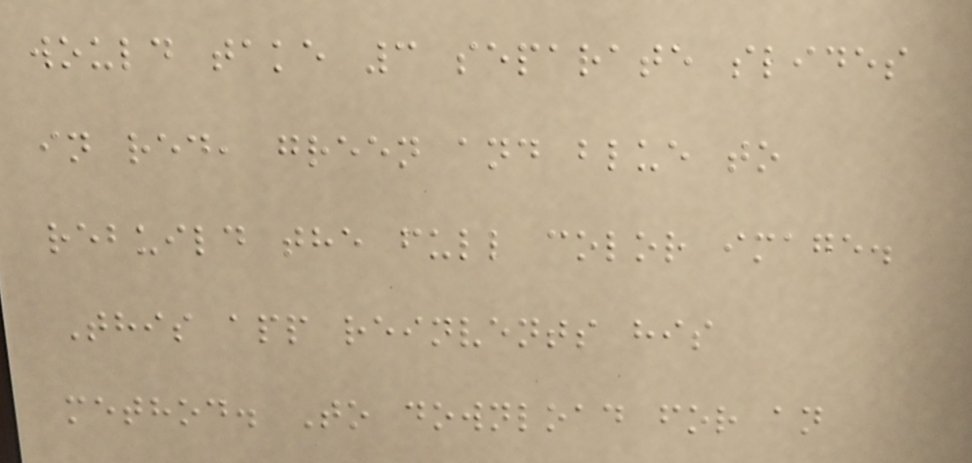would take 3 separate slides
in red, green and blue to
rebuild the full color image.
This app reinvents his
method. To download for an
